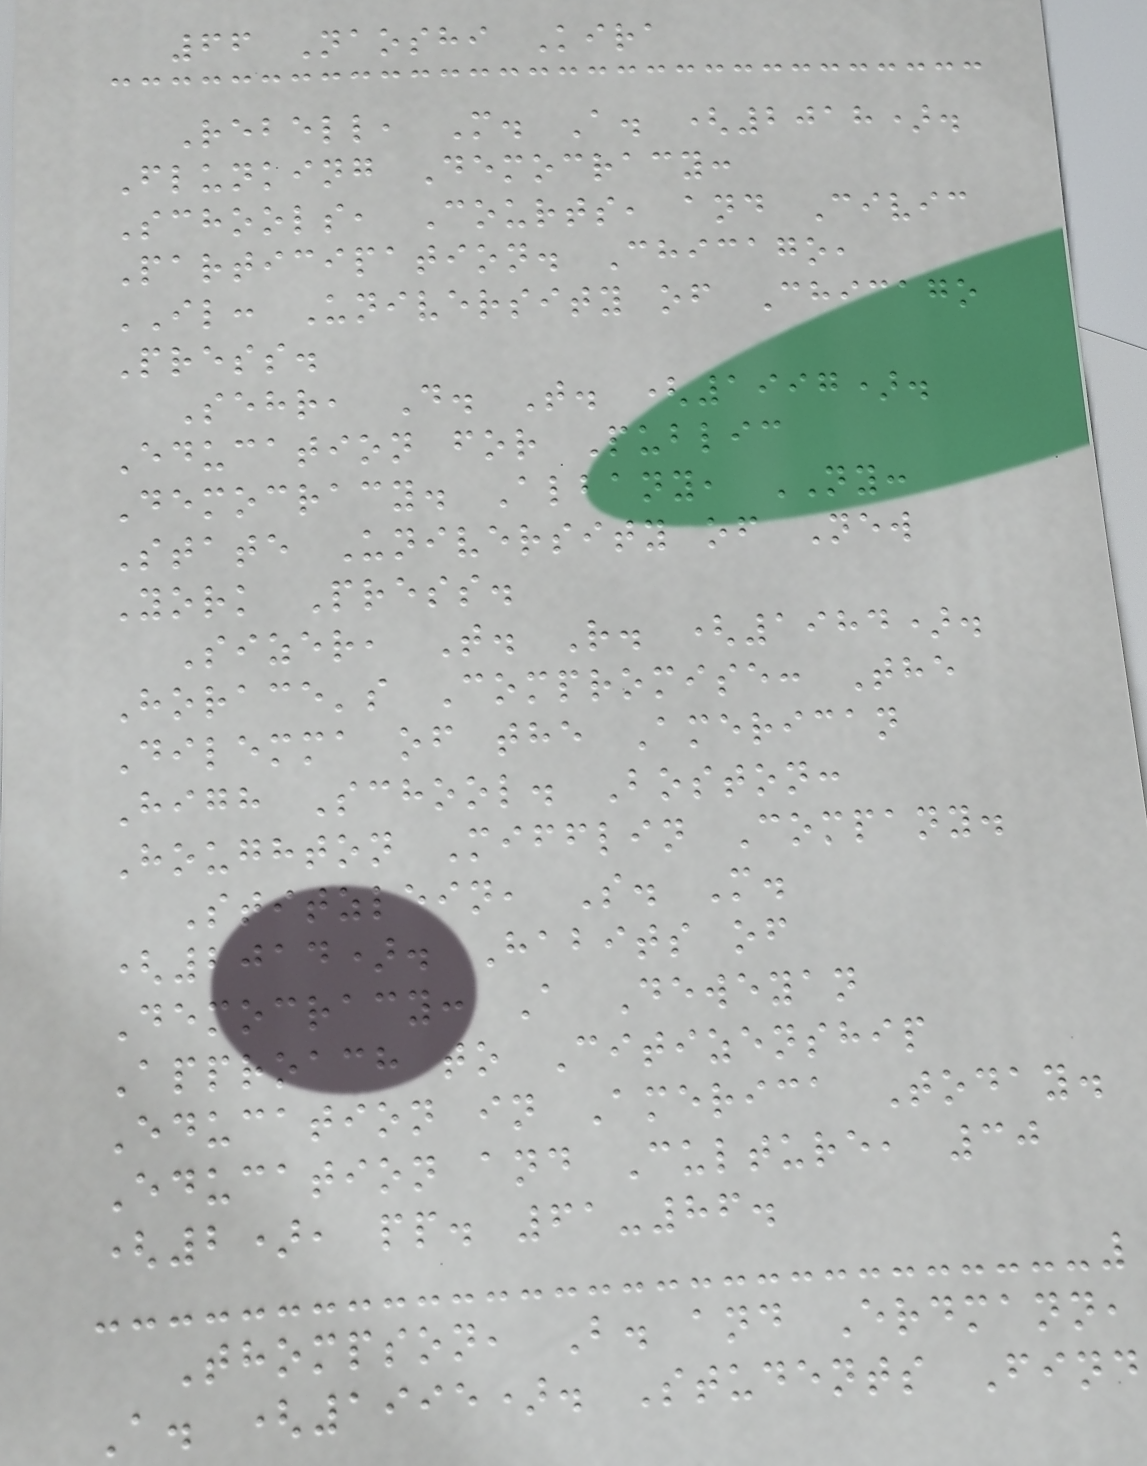66 Naoshi Kira
Rebell, M. A. (2018).
Flunking Democracy:
Schools, Courts, and Civic
Participation. Chicago,
IL: University of Chicago
Press.
Sehr, D. T. (1997).
Education for Public
Democracy. Albany, NY:
State University of New
York Press.
Sizer, T. R. (1984).
Horace's Compromise: The
Dilemma of the American
High School. Boston:
Houghton Mifflin Company.
Stitzlein, S. M.
(2014). Habits of
Democracy: A Deweyan
Approach to Citizenship
Education in America Today.
Education and Culture, 30
(2), pp. 61-86.
Thompson, B. and Erdmann,
A. (1995). Students Find
